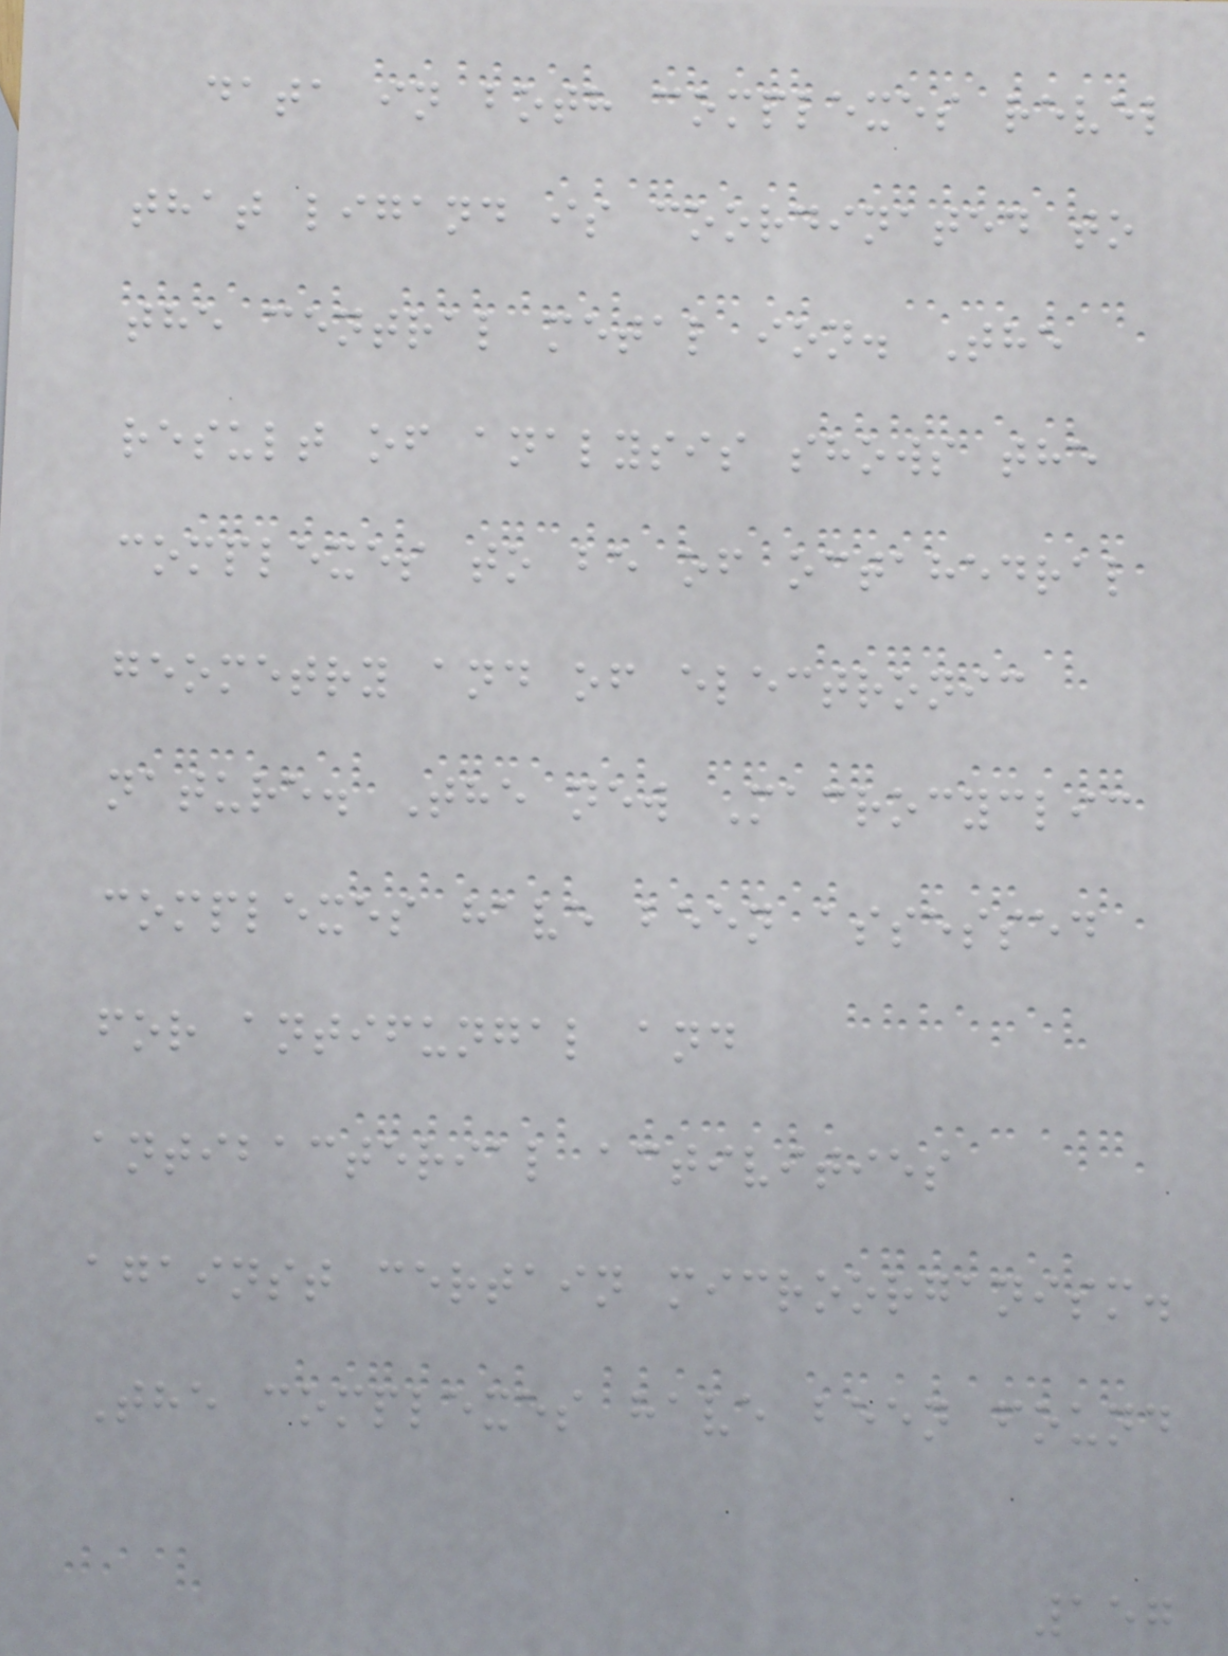data in both complexes revel
that ligand is coordinated to
the central metal ion. The
result of analysis shows the
complexes to be of octahedral
geometry and of electronic
nature. The new Macrocyclic
complexes have been assessed
for antifungal and
antibacterial activities
against certain microorganism.
The complexes have been found
157
